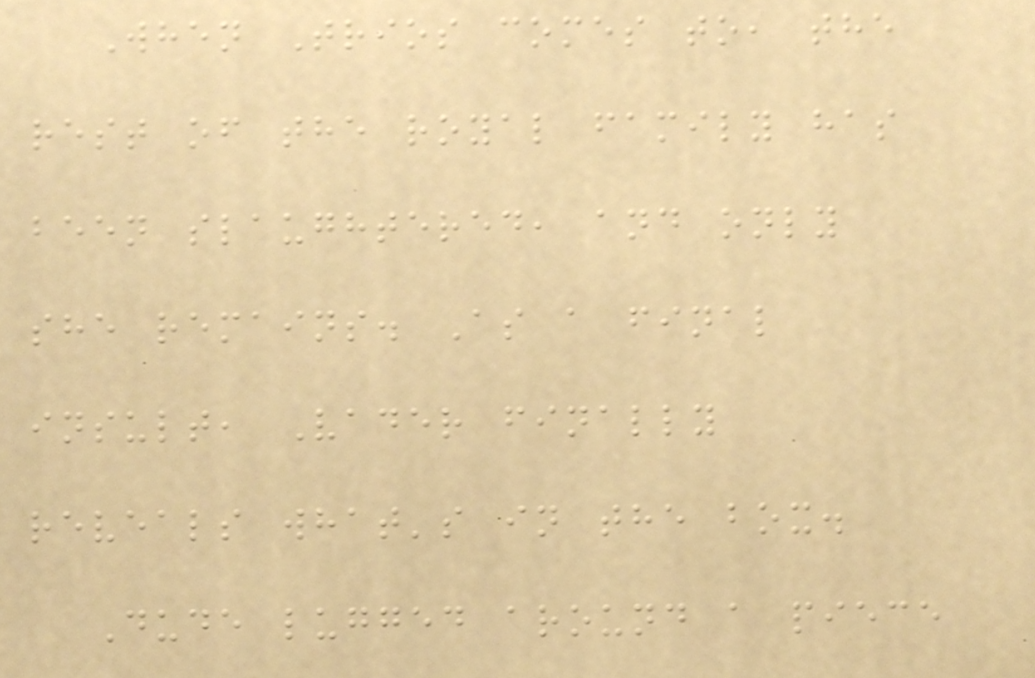When Trios comes to, the
rest of the royal family has
been slaughtered, and only
she remains. As a final
insult, Vader finally
reveals what's in the box.
Dude lugged around a piece
